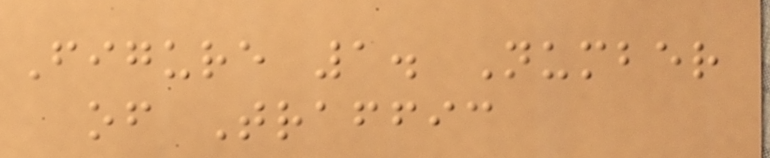Figure 1. Number
of Traffic
